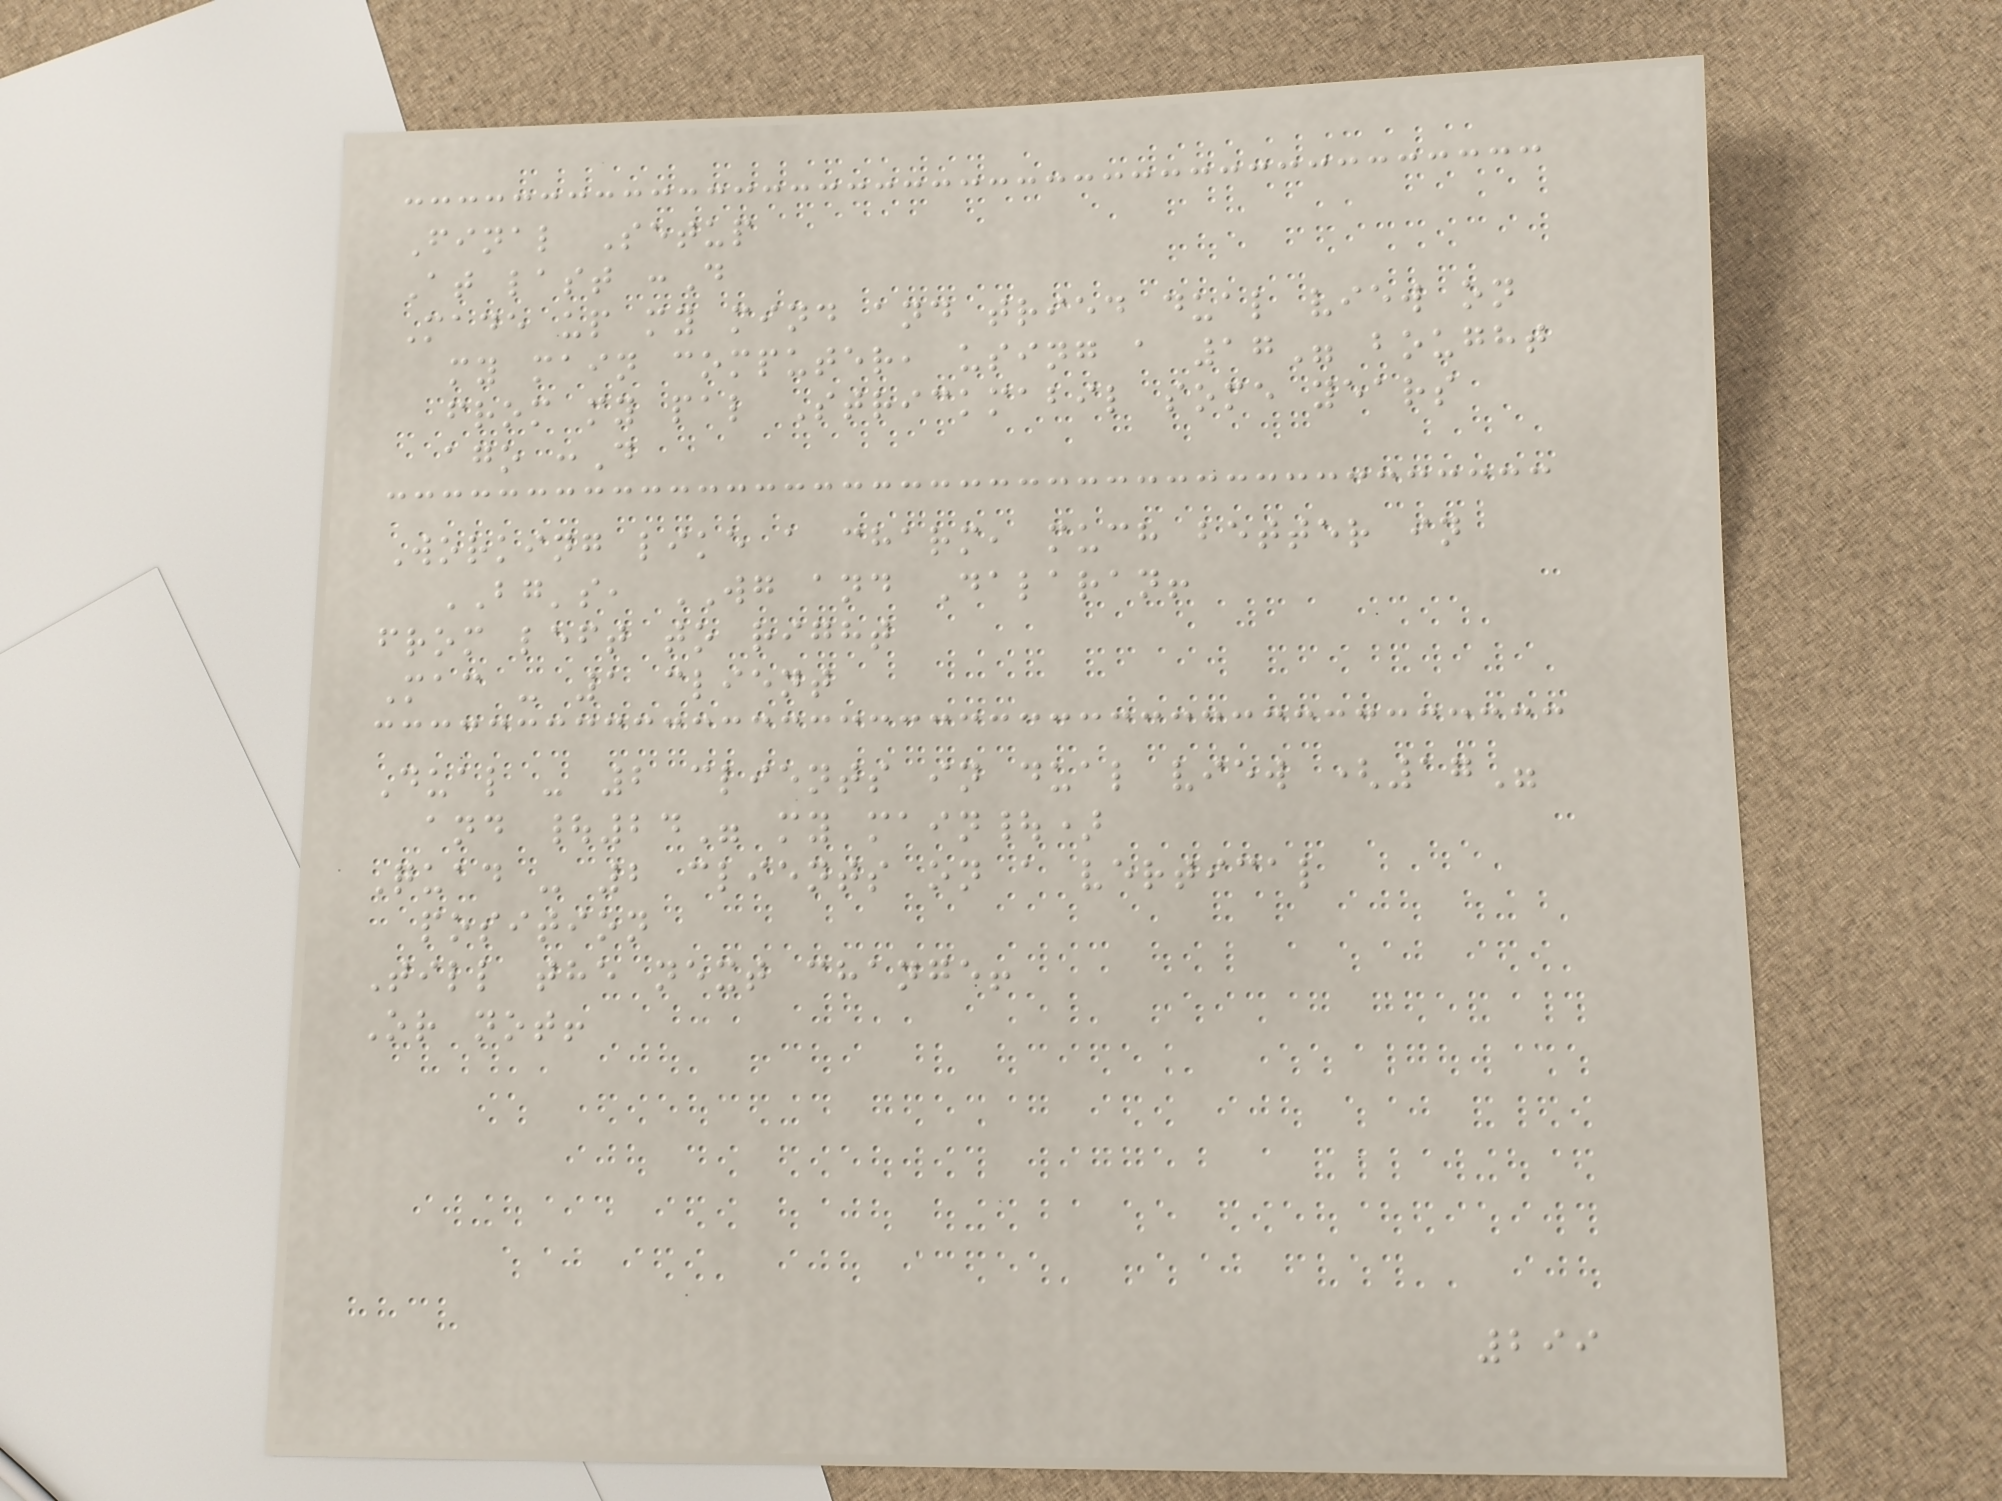Final Setup
At last :D
Made up my mind and tried dual view on
my main computer, using a 17" bought
from my pal Strickmabil some years
ago :D
Working like a charm, much better in
BG's, WG and Dalaran!
from left to right
Mac - 1 client
Dual - 2 clients in dual view (17"
and |24" my main|)
Quad - 2 clients on a vertical
position
Till the next change!
Or not!
299
